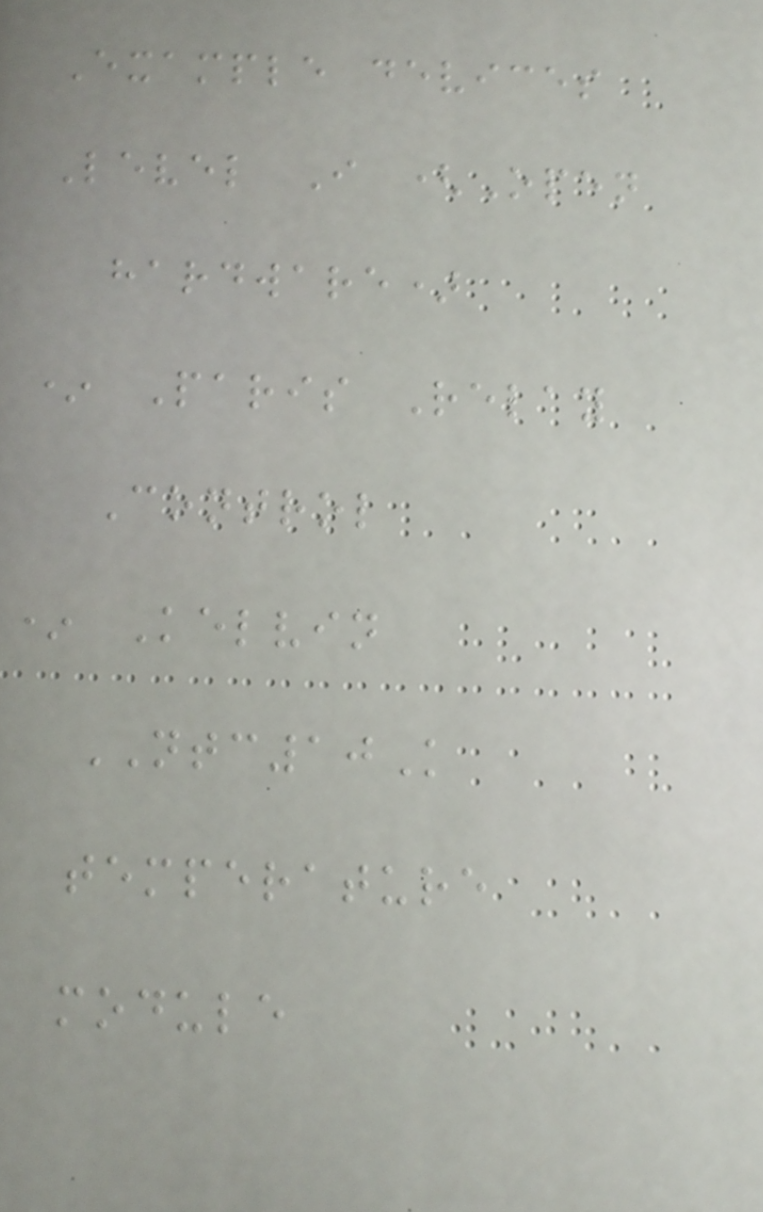Example devices
Level I (Open
hardware)
* Paris Relay
Control
* Kelvin
NTC10K
temperature
module
